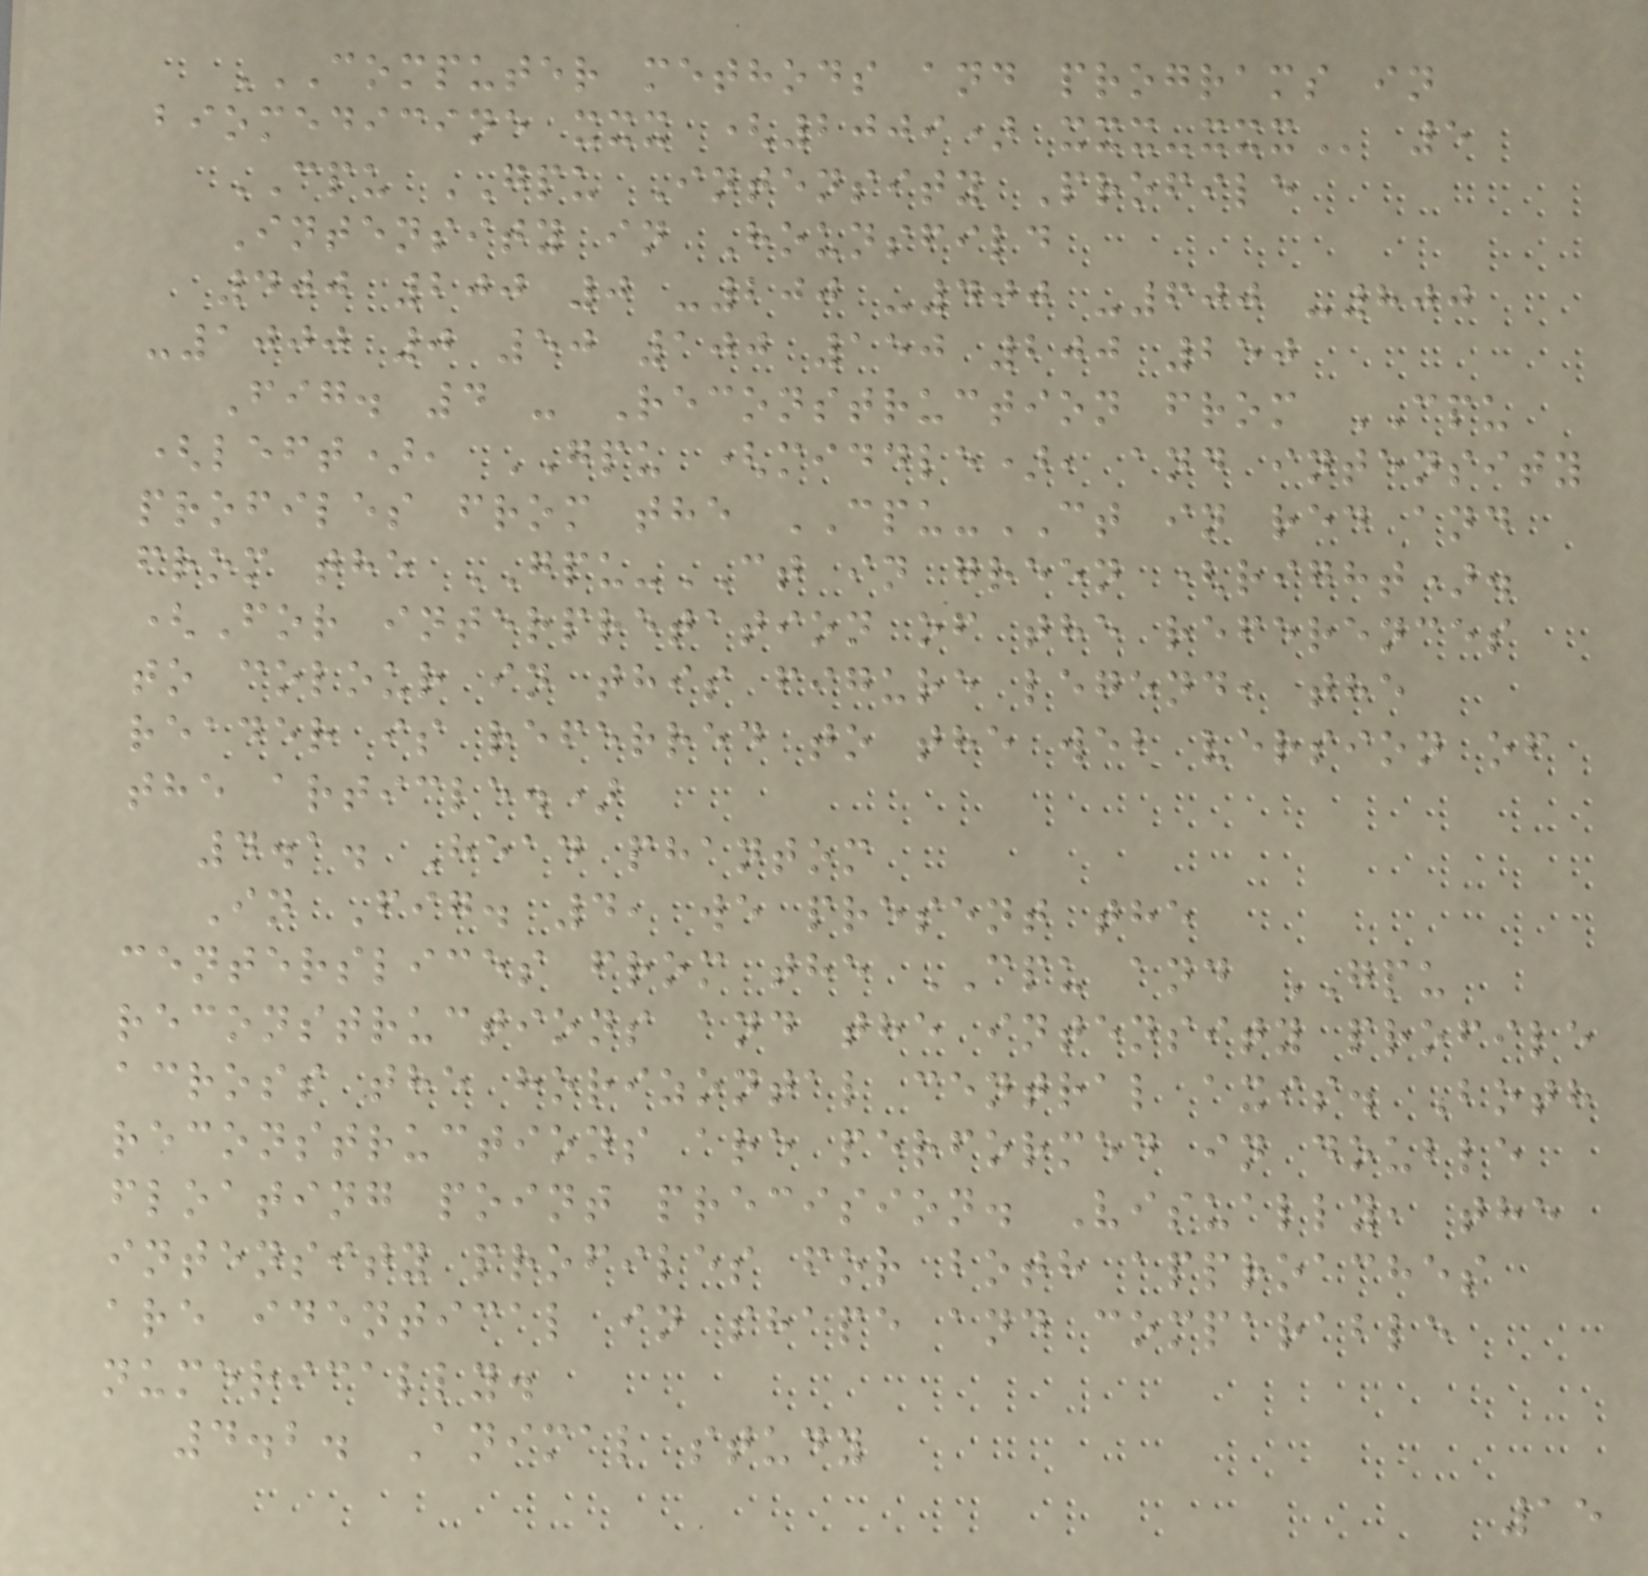COMPUTER METHODS AND PROGRAMS IN
BIOMEDICINE XXX (2009) XXX-XXX 5
CPU GPU Intensity Profile
Intensity in Hounsfild
400 200 0 -200 -400 -600 -800
-1000 0 50 100 150 200 250
Fig. 4 - Reconstruction from CPU
(left), GPU (middle), and intensity
profiles from the CPU-CT in red and
from the GPU-CT in green (right).
(For interpretation of the references
to colour in this figure legend, the
reader is referred to the web version of
the article.)
4.1. Head phantom
In Fig. 4, we present the
centerslices from the CPU and GPU
reconstructions and the intensity profile
across the horizontal central axis. Both
reconstructions are performed in double
floating point precision. Visually, the
intensity profiles for both approaches
are identical in shape and comparable
numerically.
4.2. Animal study
15
